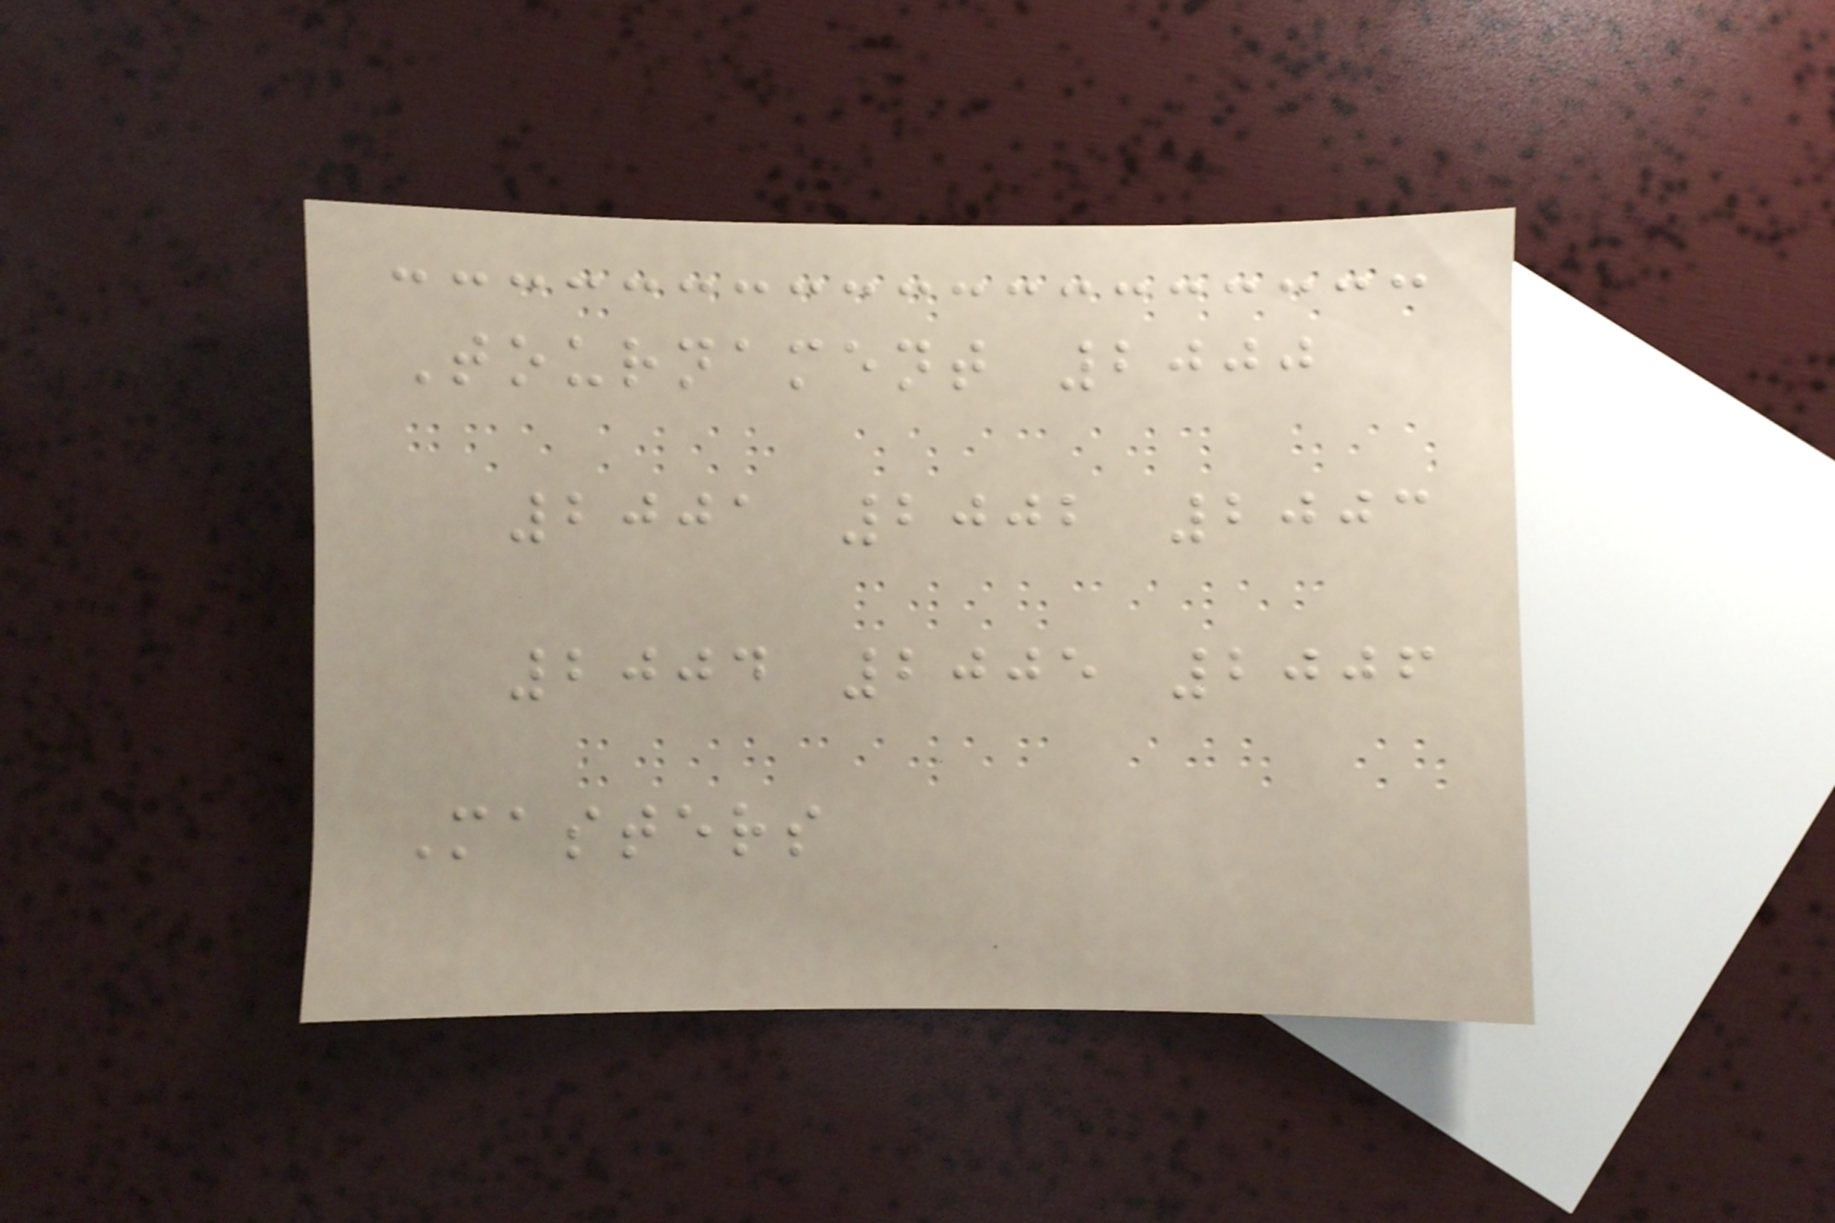Tournament 2000
2001 2002 2003
2004 2005 2006
Masters
